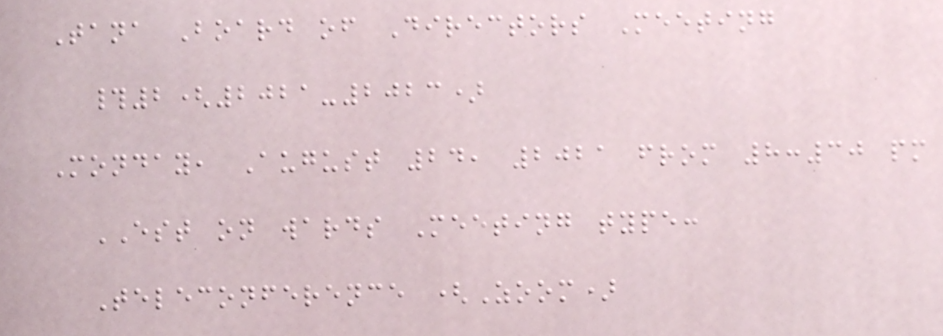Tana Board of Directors Meeting
#2(2021-2023)
Monday, August 24, 2021 from 8:30 pm
EST on wards Meeting type:
Teleconference (Zoom)
